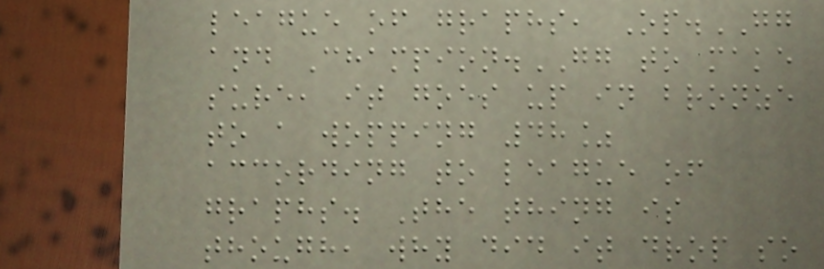league of graphs, Op.GG
and Champion.GG to make
sure, it goes up in bronze
to a wopping 48%
according to league of
graphs. The thing is
though, why did it drop so
